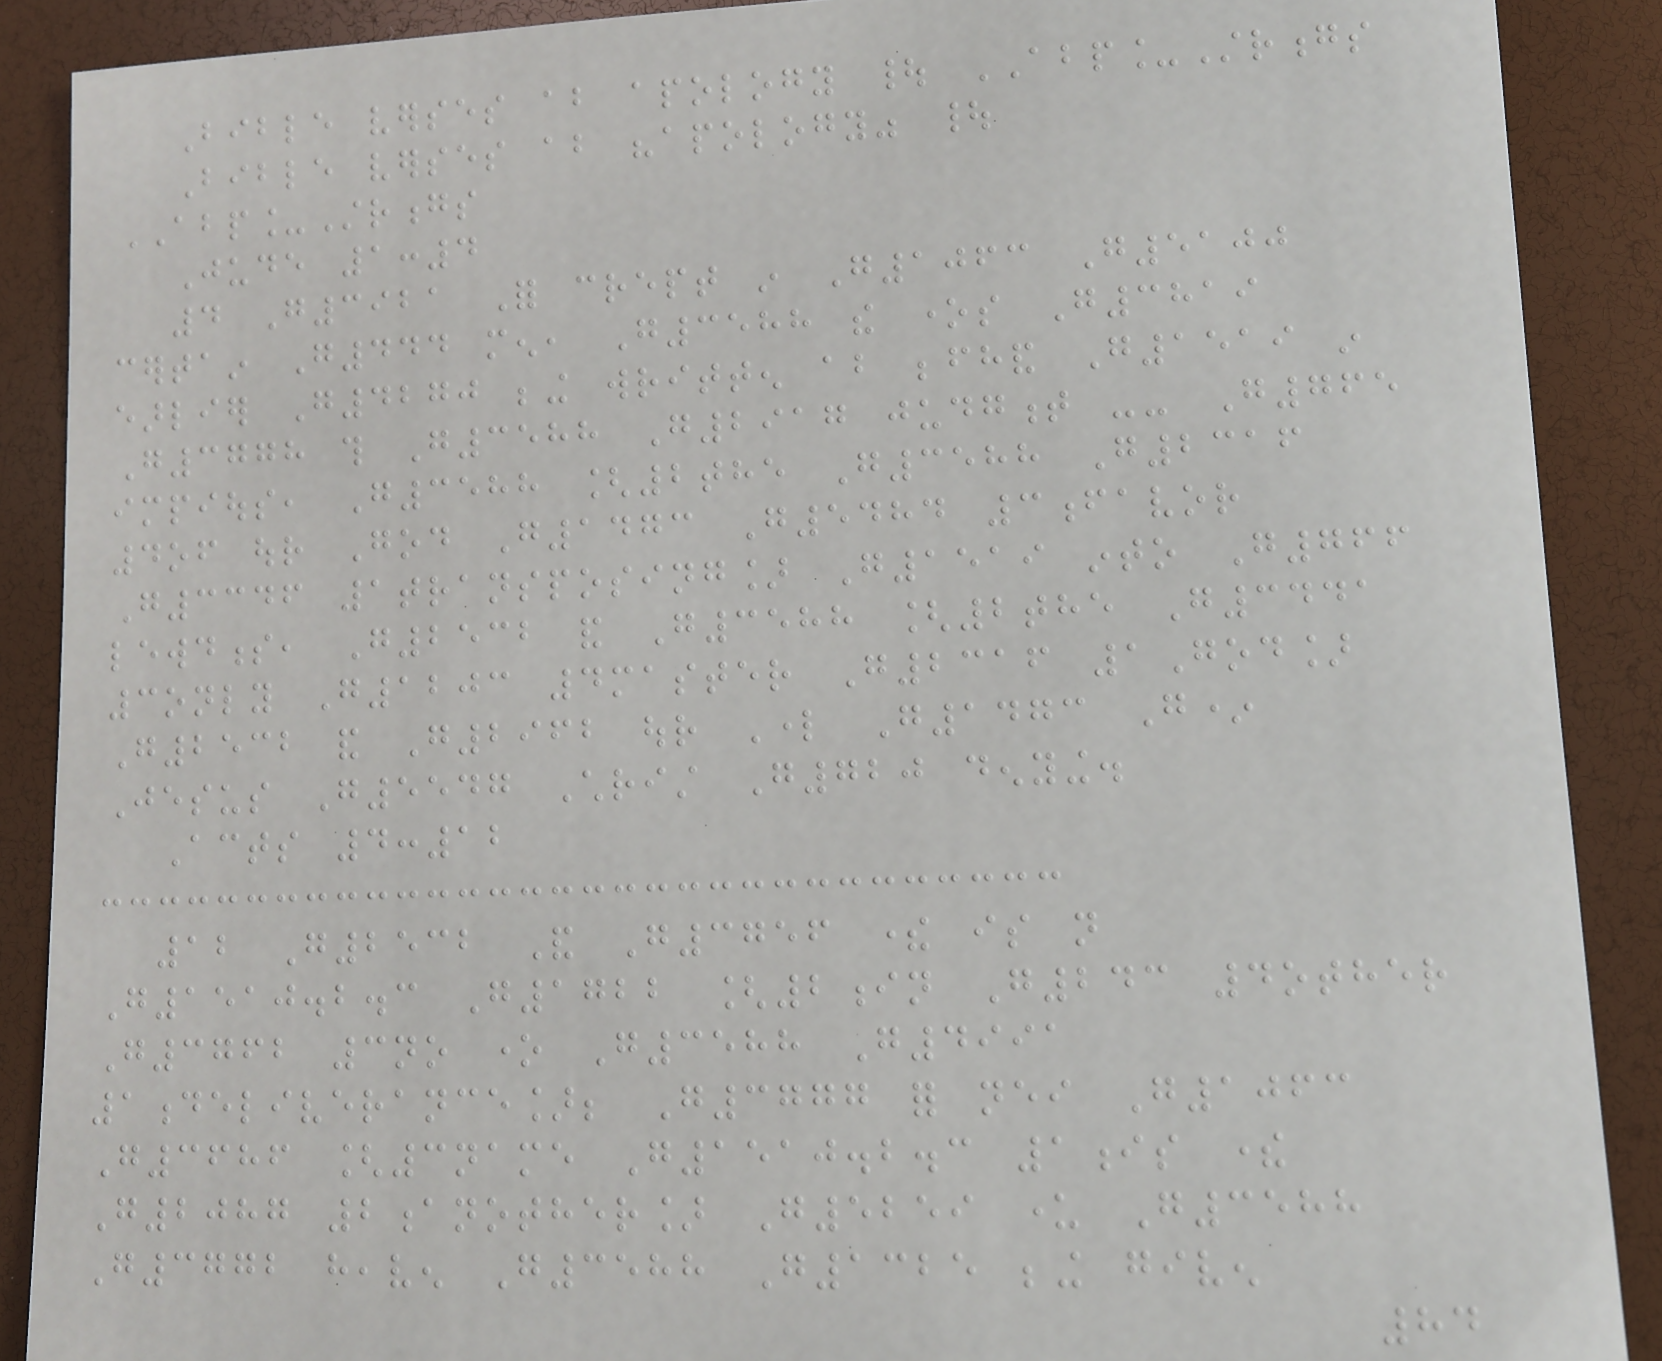Bible verses about apology | ABP_Strongs
Bible verses about "apology" |
ABP_Strongs
Jude 1:4
4 G3921 For crept in G1063 G5100
certain G444 men, G3588 the ones G3819
earlier G4270 being written about beforehand G1519 in
G3778 this G3588 G2917 judgment -- G765
impious, G3588 [2the G3588 G2316
4of our God G1473 G5484 3favor
G3346 1transposing] G1519 into G766
lewdness, G2532 and G3588 [2the G3441
3only G1203 4master G2316 1God]
G2532 and G2962 our Lord G1473 G*
Jesus G5547 Christ G720 denying.
Acts 4:12
12 G2532 And G3756 there is not
G1510.2.3 G1722 [2in G243 4other
G3762 3no one G3588 G4991
1deliverance]; G3777 for neither G1063
G3686 [3name G1510.2.3 1is there
G2087 2another] G5259 under G3588
G3772 heaven G3588 G1325 being given
84
